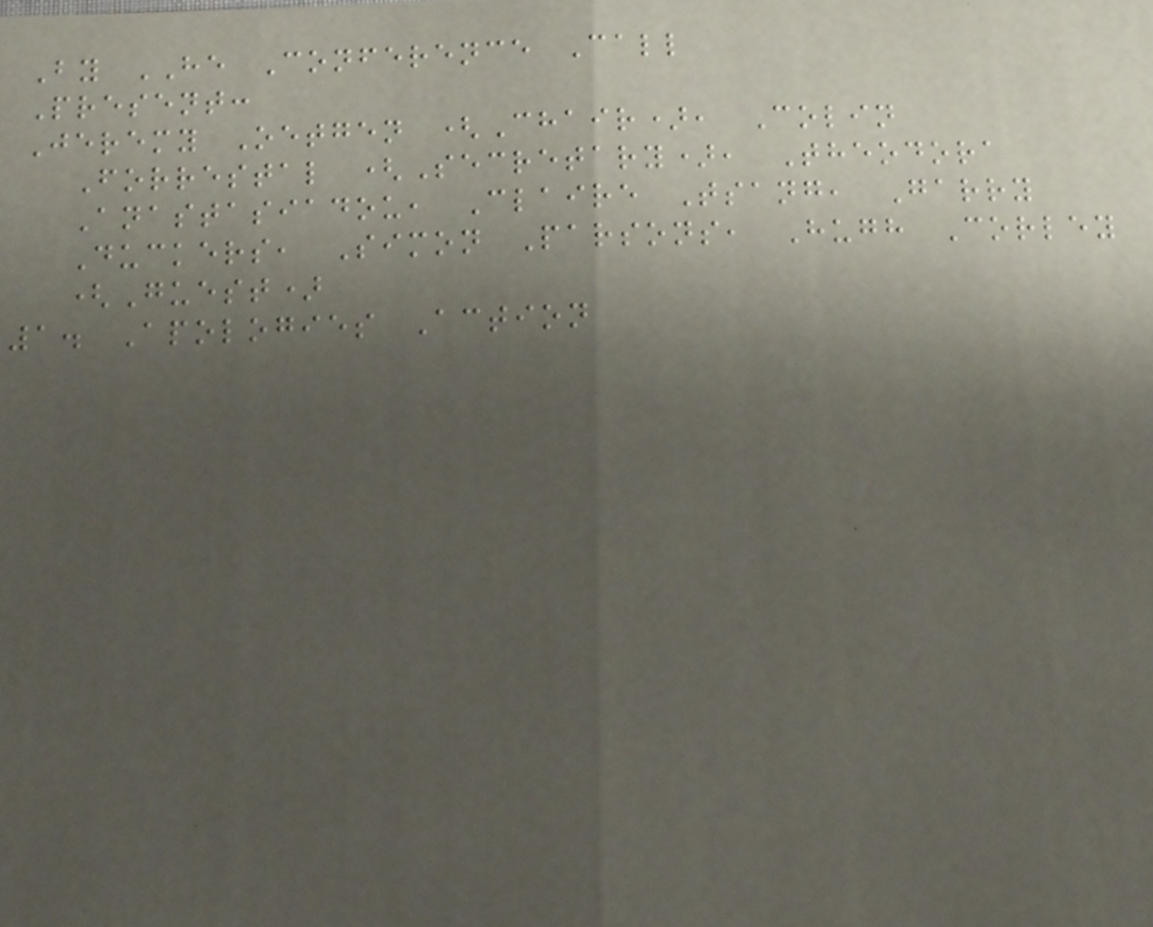By HE Conference Call
Present:
Jeremy Oetgen (Chair), Colin
Forrestal (Secretary), Theodora
Anastasiadou, Claire Tsang, Garry
Duckers, Simon Parsons, Hugh Corley
(Guest)
1. Apologies Action
